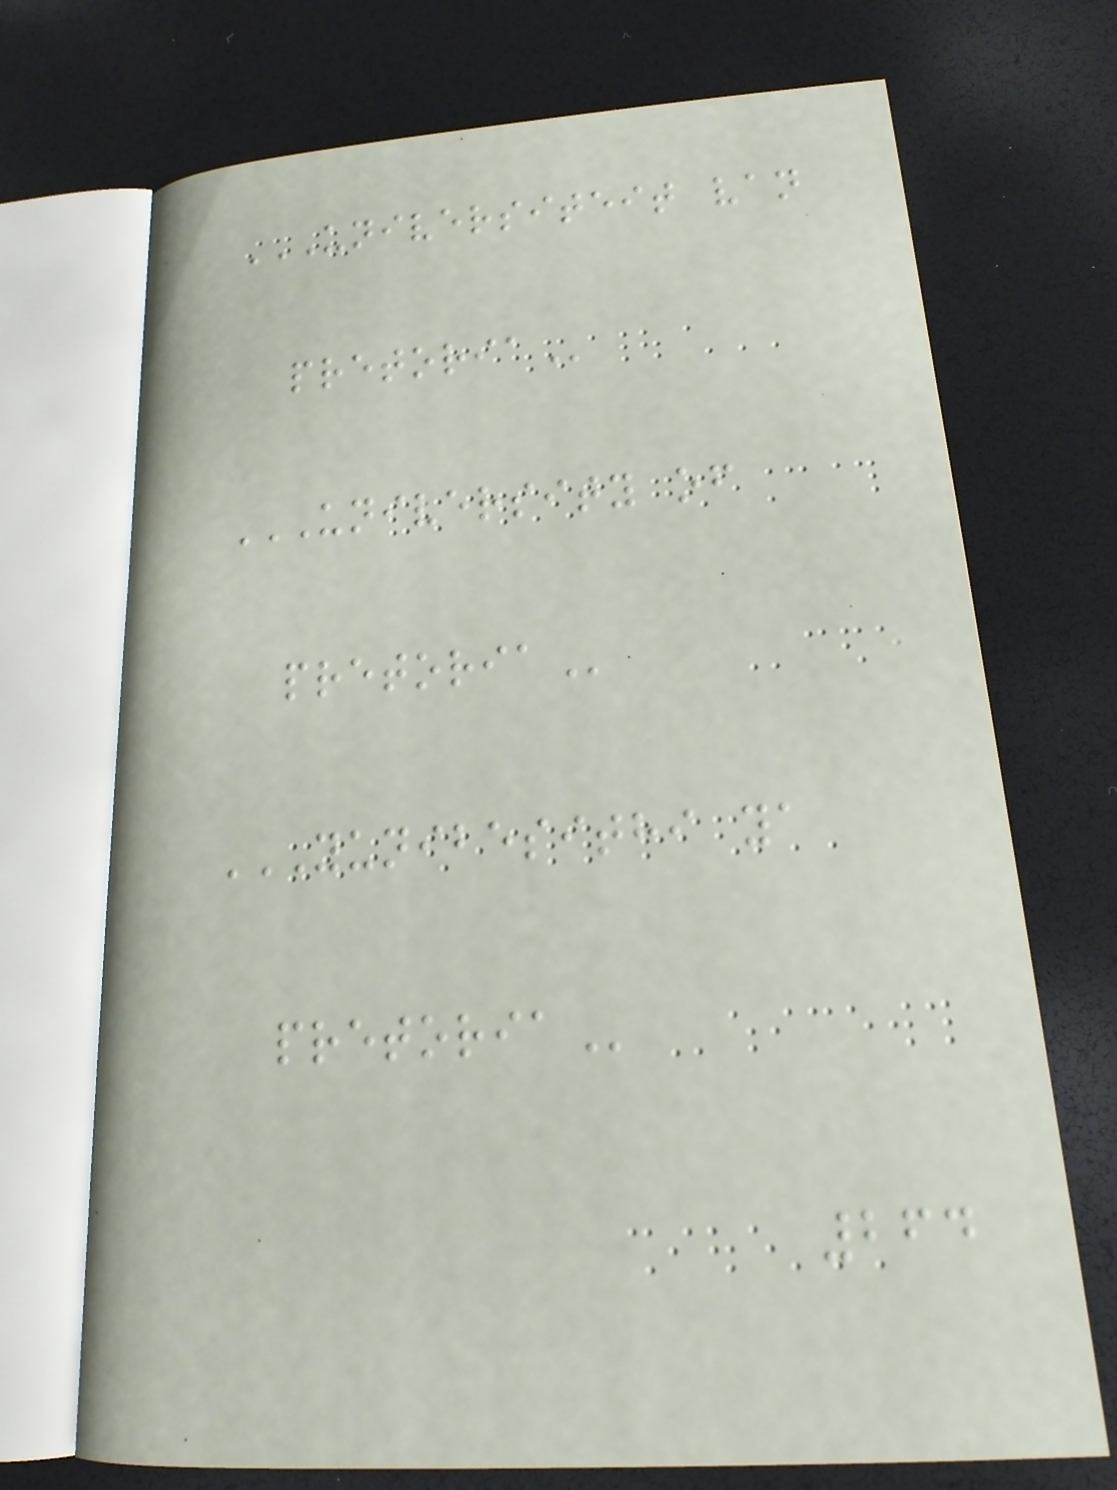UNIVERSITEIT VAN
PRETORIA
UNIVERSITY OF
PRETORIA
YUNIBESITHI YA
PRETORIA
264
